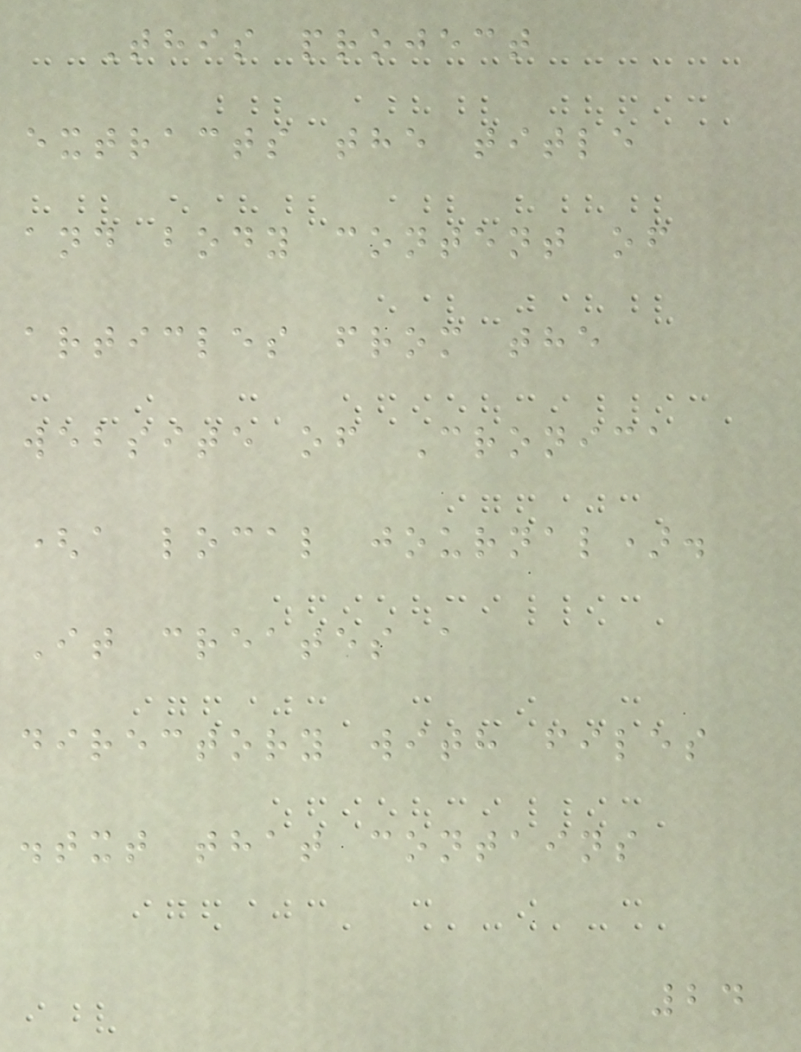This project
extracts the title
and body content of
articles from the
website of Cronica
(a local journal).
It creates a
directory with files
.txt that contains
24
